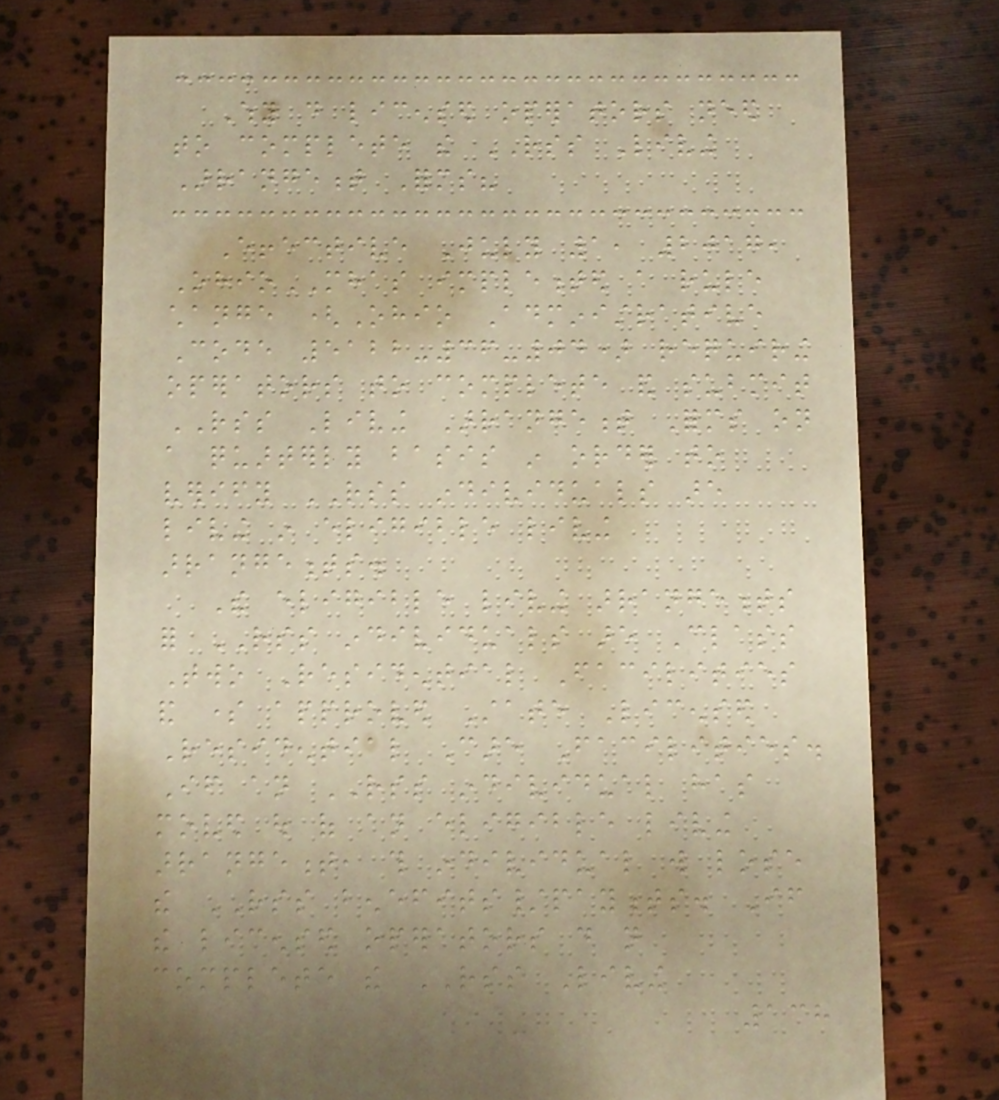Why do licensed operators need
to complete the RSS Living
Arrangement Forms?
Effective July 1, 2017,
OhioMHAS implemented a rule
change (Ohio Administrative
Code 5122-36-04) requiring
operators to complete and submit
RSS Living Arrangement Forms on
a quarterly basis in order to
verify RSS individuals are
living in eligible living
arrangements.
The eligible living arrangements
for RSS individuals are Class
Two Residential Facilities
and some approved State Licensed
Residential Care Facilities.
If an RSS individual has
moved out of an eligible living
arrangement, this individual will lose
the RSS benefits/payments. If
the licensed operators do not
complete the RSS Living
138
